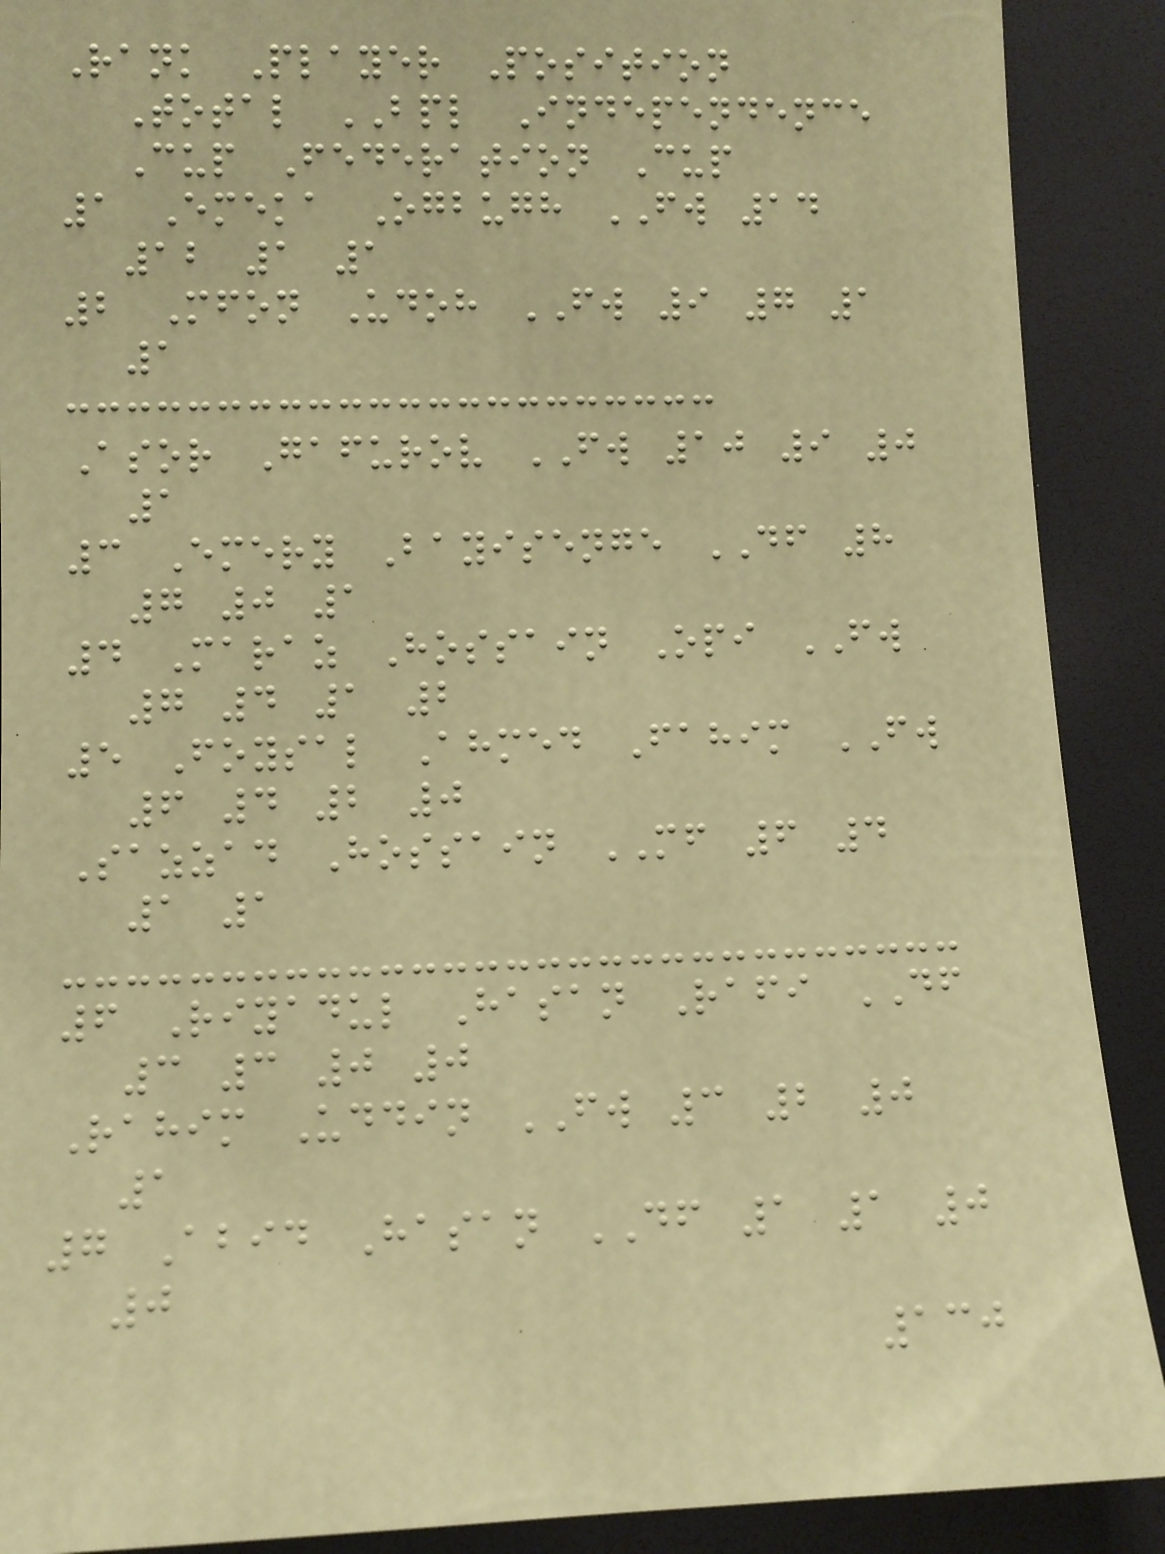Rank Player Position
Total BPL Independence
Cup Federation Cup
1 Emeka Ogbugh FW 14
12 1 1
2 Mfon Udoh FW 9 7 1
1
Asor Gafurov FW 10 9 0
1
3 Emery Bayisenge DF 8
7 0 1
4 Maraz Hossain Opi FW
7 4 1 2
5 Foysal Ahmed Fahim FW
6 4 2 0
Sazzad Hossain MF 6 4
1 1
6 Riyadul Hasan Rafi DF
3 3 0 0
Rahim Uddin FW 3 2 0
1
7 Abid Hasan DF 1 1 0
0
130
